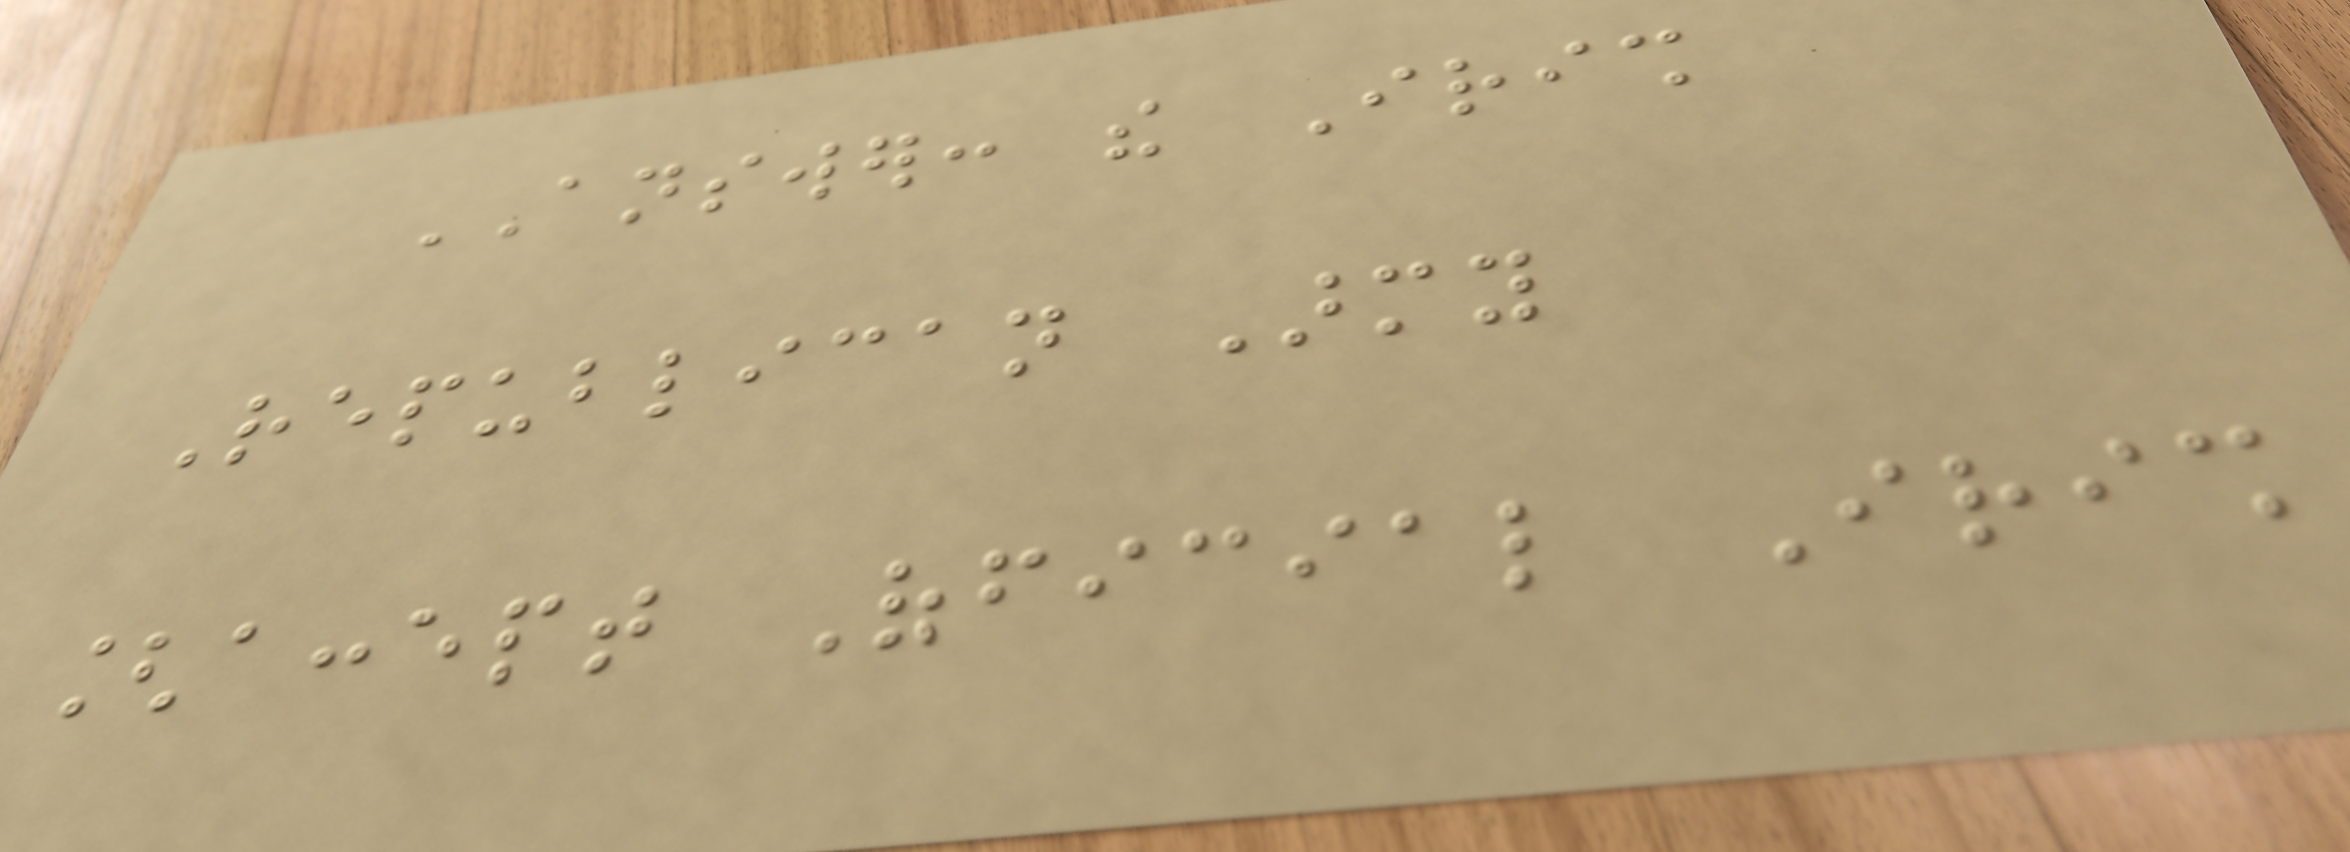ANSWER: the Irish
Republican Army
[accept Official Irish
